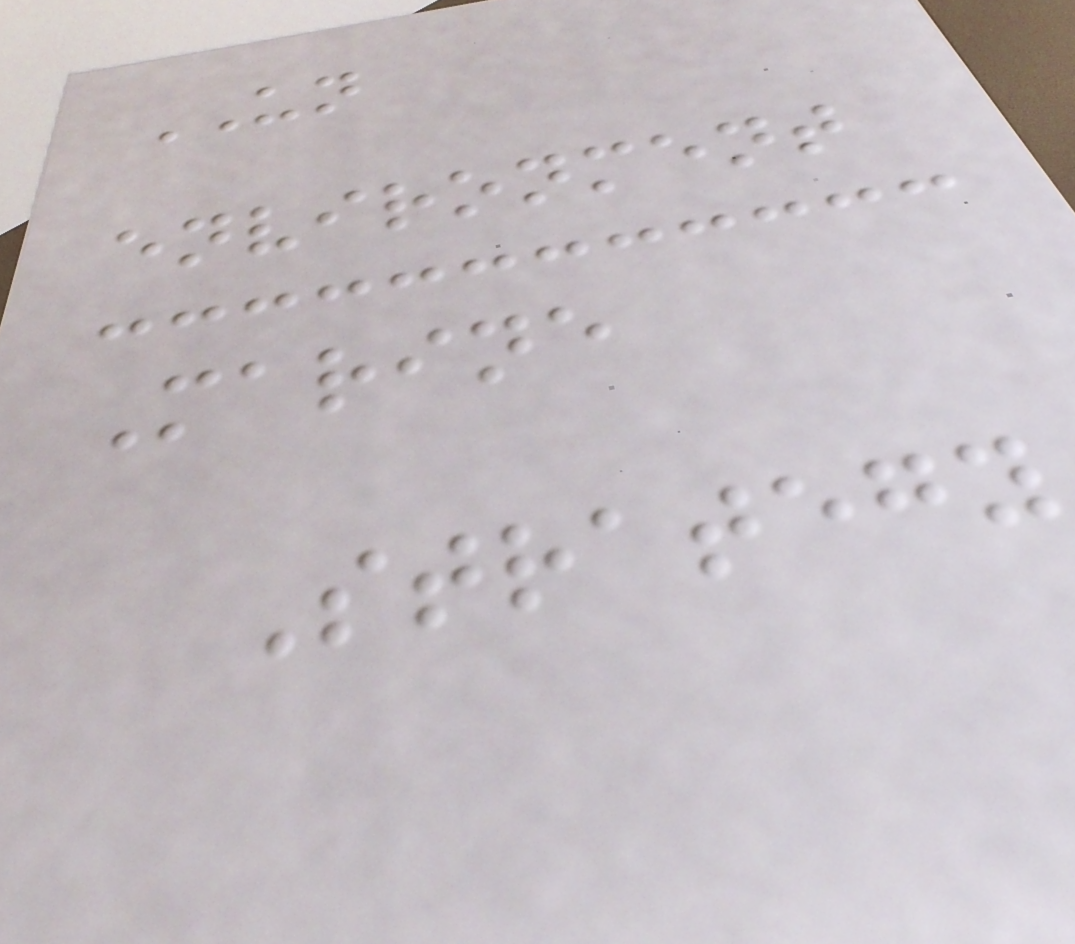UN
environment
Marine
Strategy
